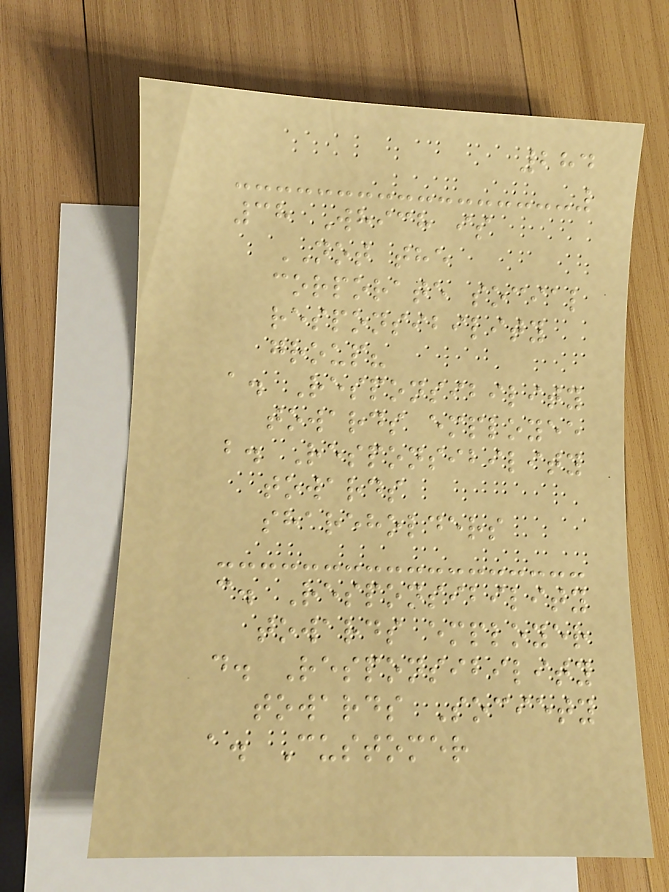284
38 Which is
NOT the
corporate social
responsibility
group?
a. Responsibility
towards employee
b. Responsibility
towards
shareholders
c. Responsibility
towards employer
d. Responsibility
towards Society
a. Customer
